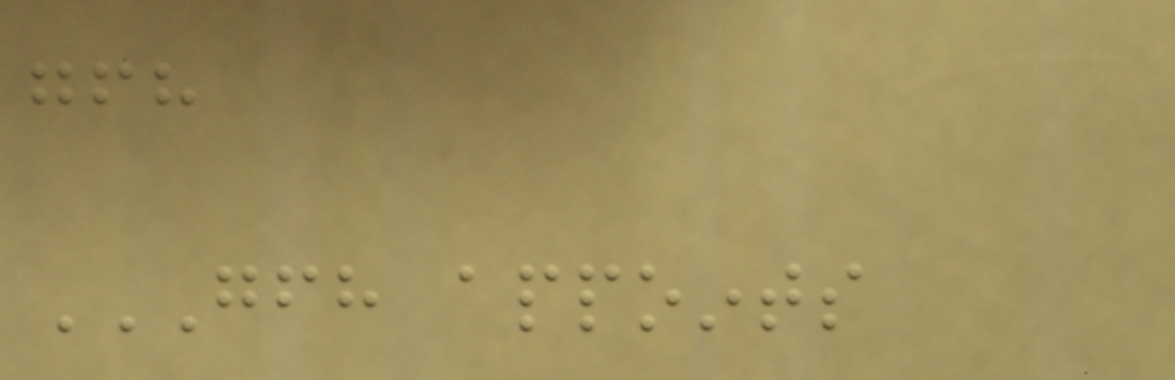gfh
GFH APPOINTS
